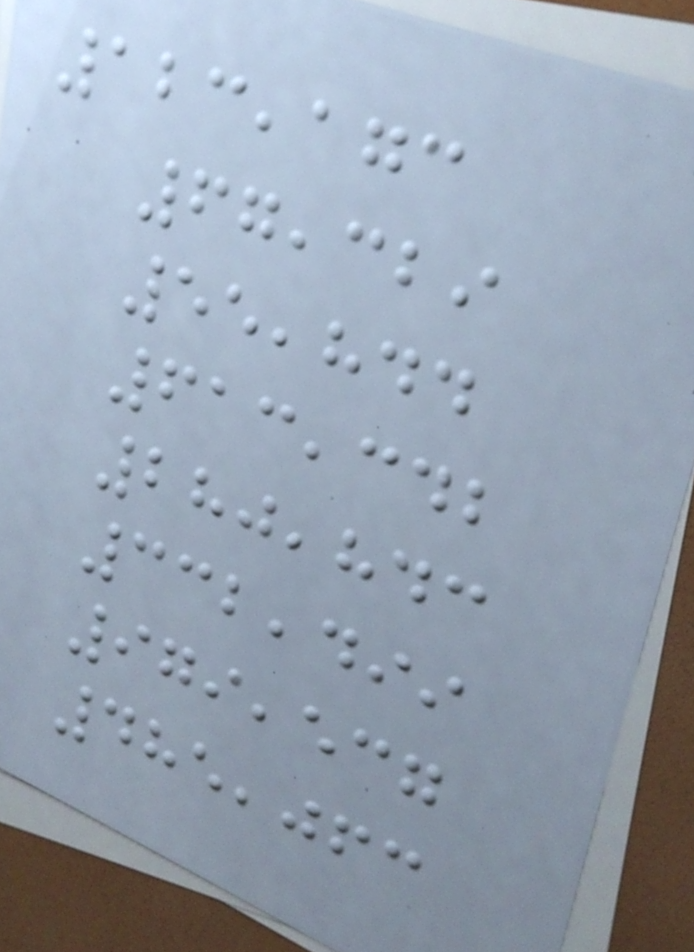123,173
67,329
55,844
613,342
280,843
332,499
979,537
485,063
